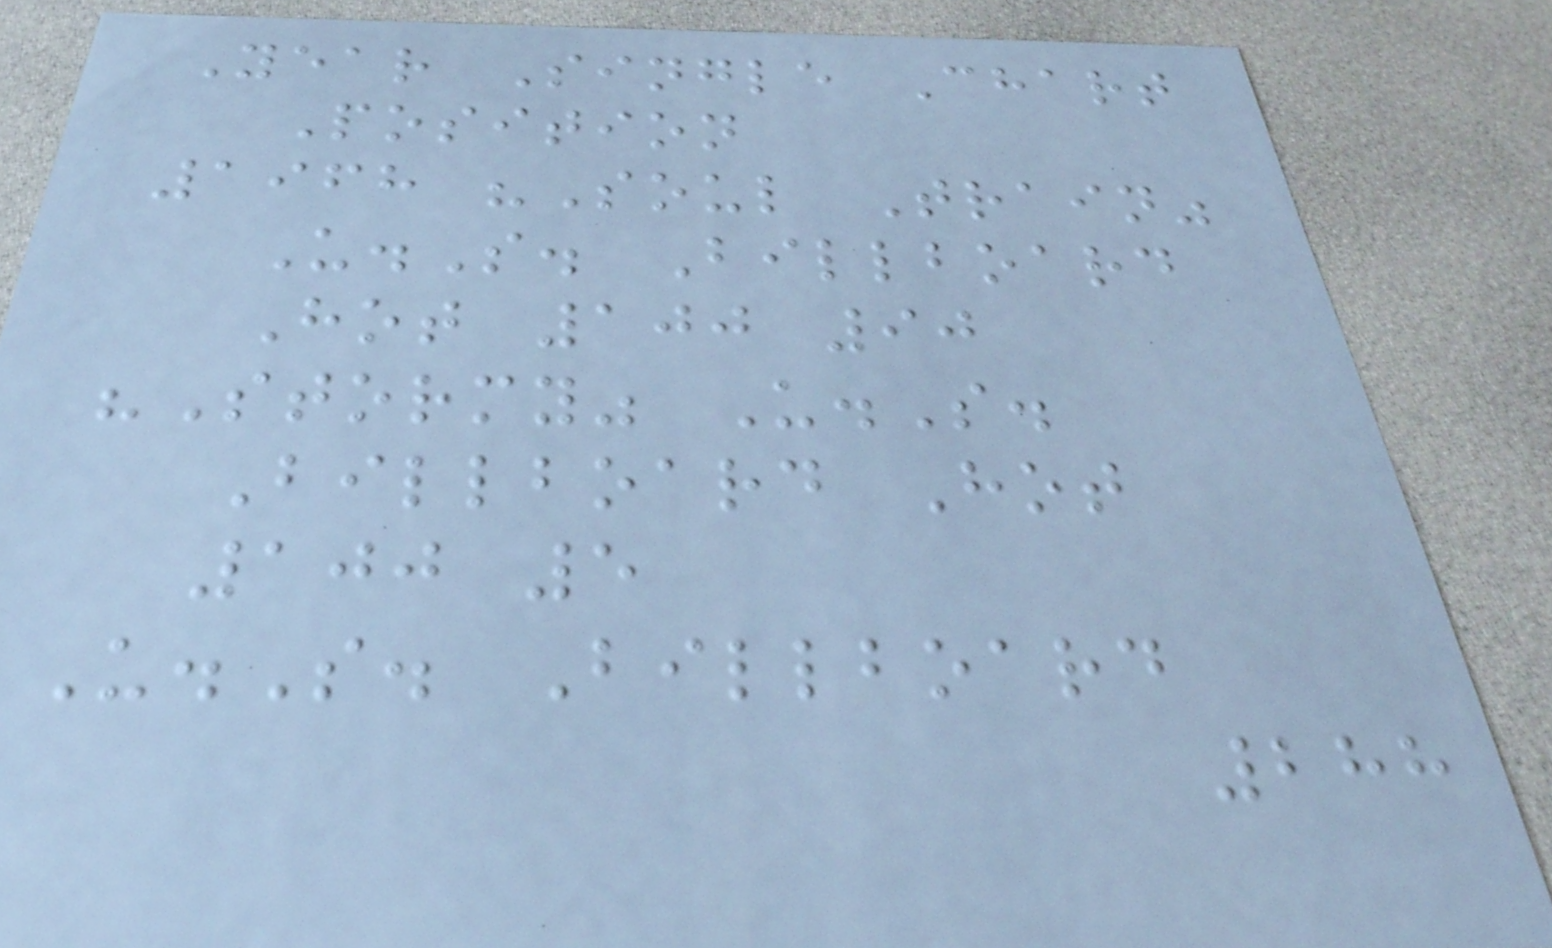Year Single Chart
Position
1968 "Soul Train"
U.S. Billboard
Hot 100 90
"Stormy" U.S.
Billboard Hot
100 5
U.S. Billboard
288
